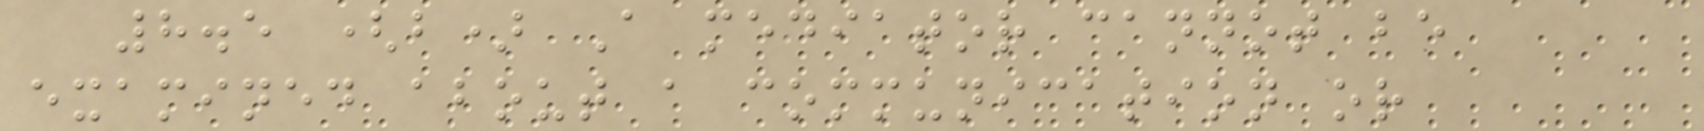8.5 (b) A mediator cannot be
examined about a communication or
